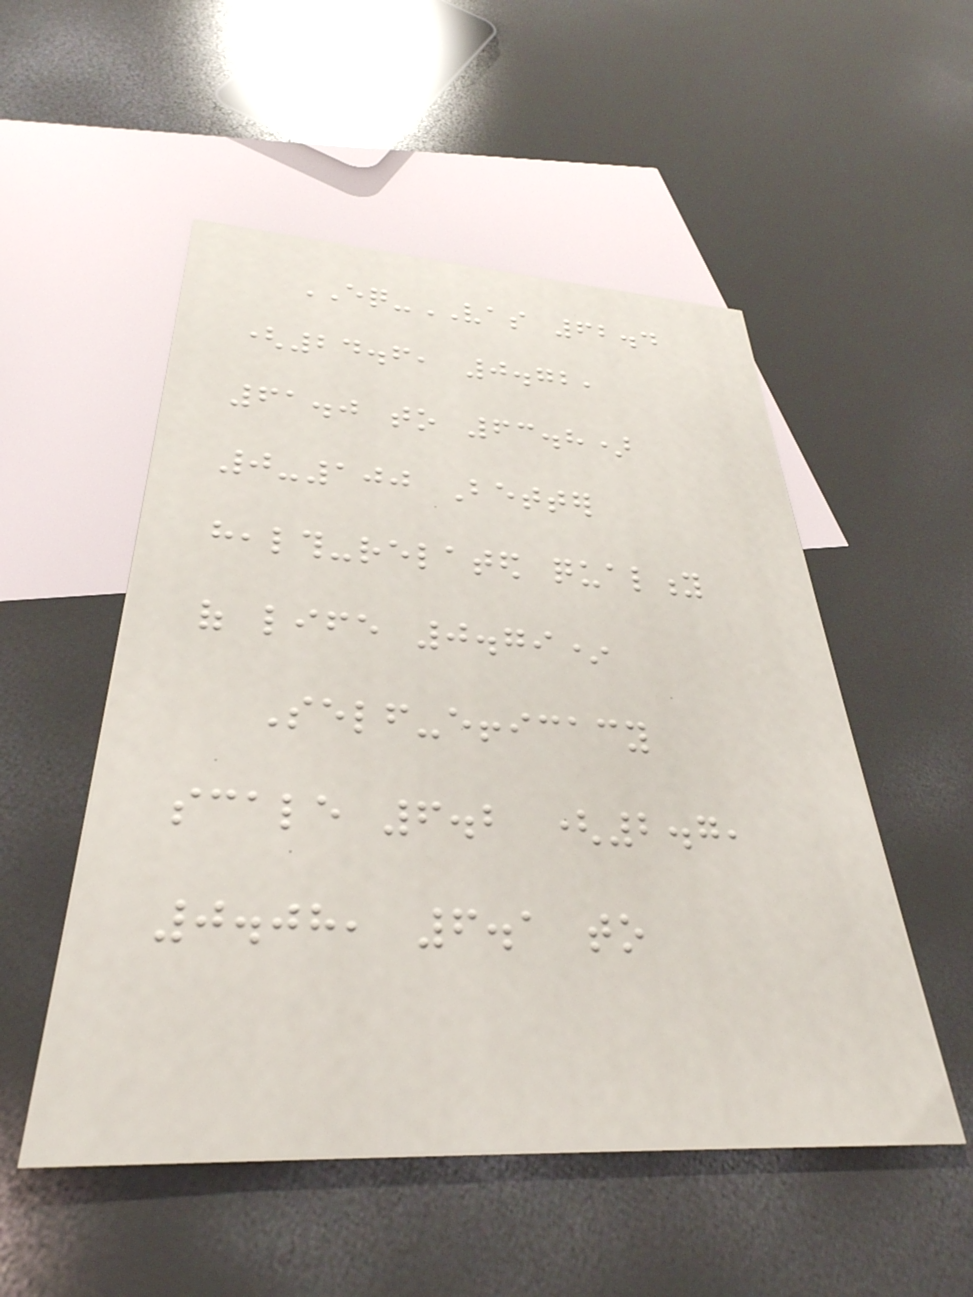EQ-VAS 62.4
(24.6, 0.72,
61.0 to 63.8)
0-100 Better
health-related quality
of life 0.79*
Self-efficacy
scale 6.2 (2.7,
0.08, 6.1 to
